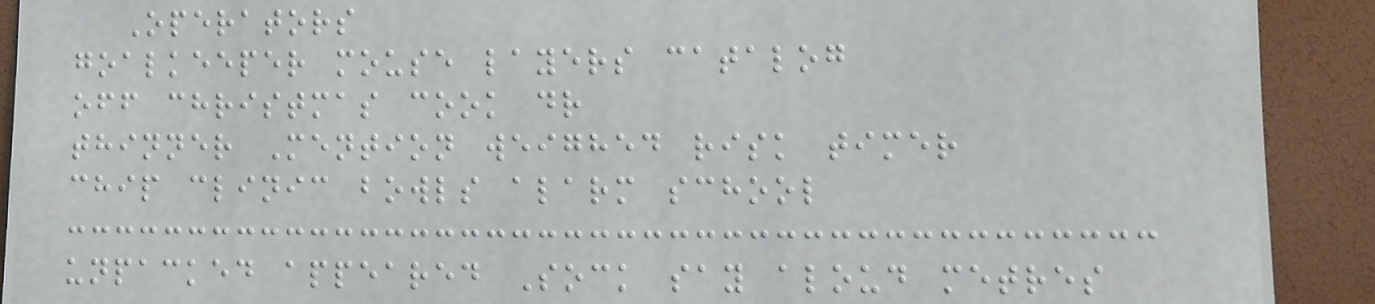Operators
goalkeeper mouse layers catalog
off christmas cook dr
thinner Mention weighed risk timer
chip clinic bowls alarm school
unpacked appeared Sock say aloud metres
